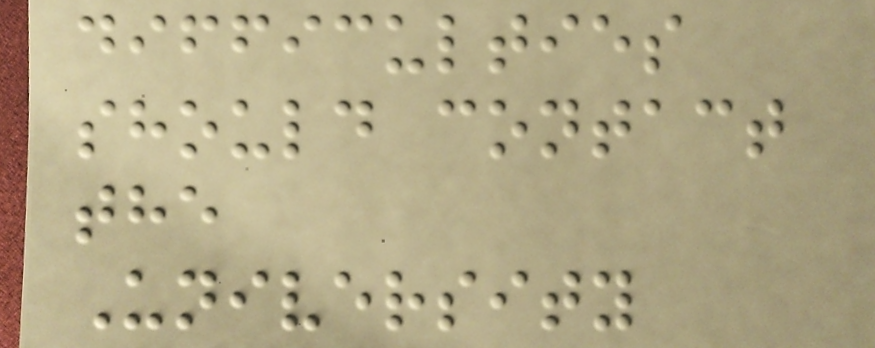difficulties
should contact
the
University
